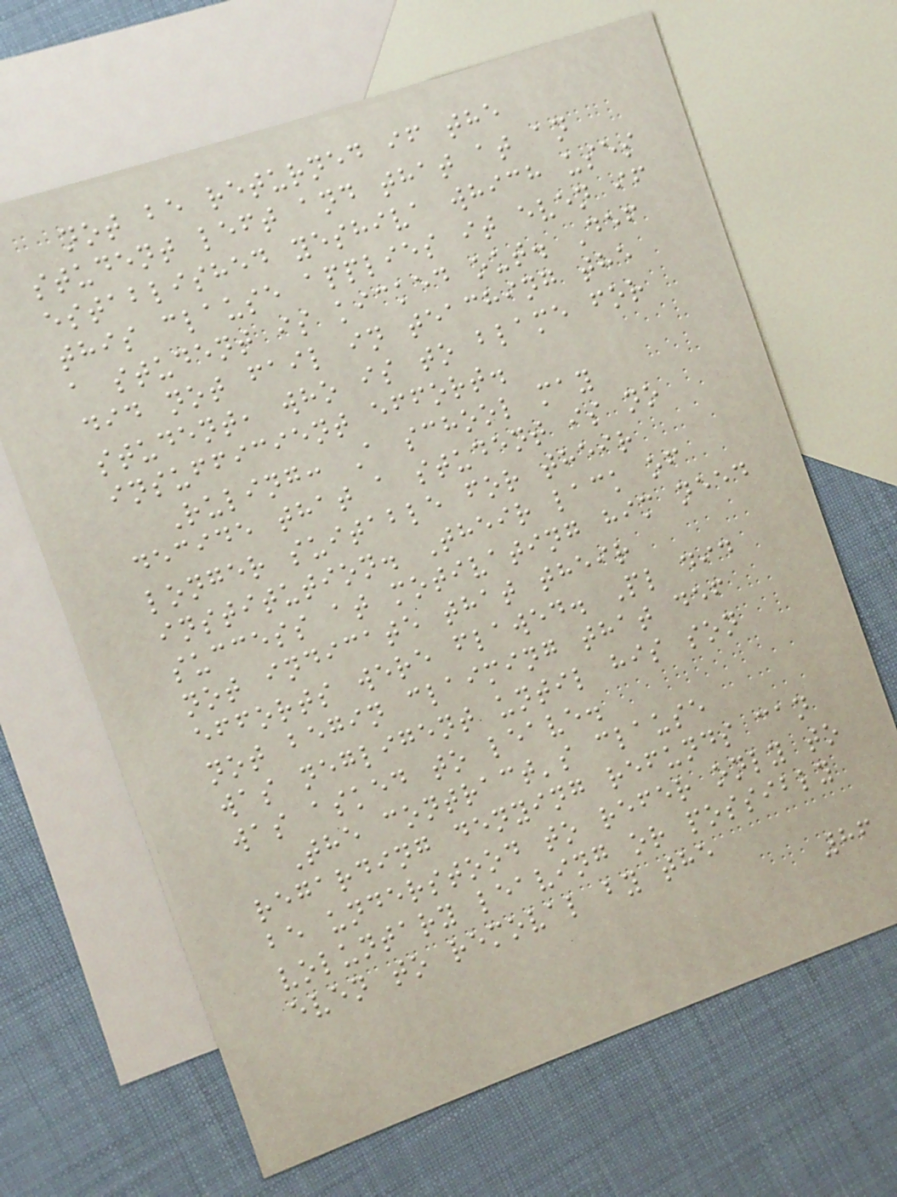not be returned if the
student left and that at an
established yeshiva which uses
this clause applies it even if
a student is kicked out. Def
did not fail in teaching the
student, who is to blame for
insufficient effort.
Ruling: A school may
decide that a student is no
longer suitable for their
institution. Their lack of
success at motivating him need
not indicate that their
efforts were flawed. Pl did
not begin claiming that def
was negligent until his son
was asked to leave.
The contract's clause
regarding denying refunds can
be understood to refer only to
voluntary leaving or possibly
even to removal by the
86
